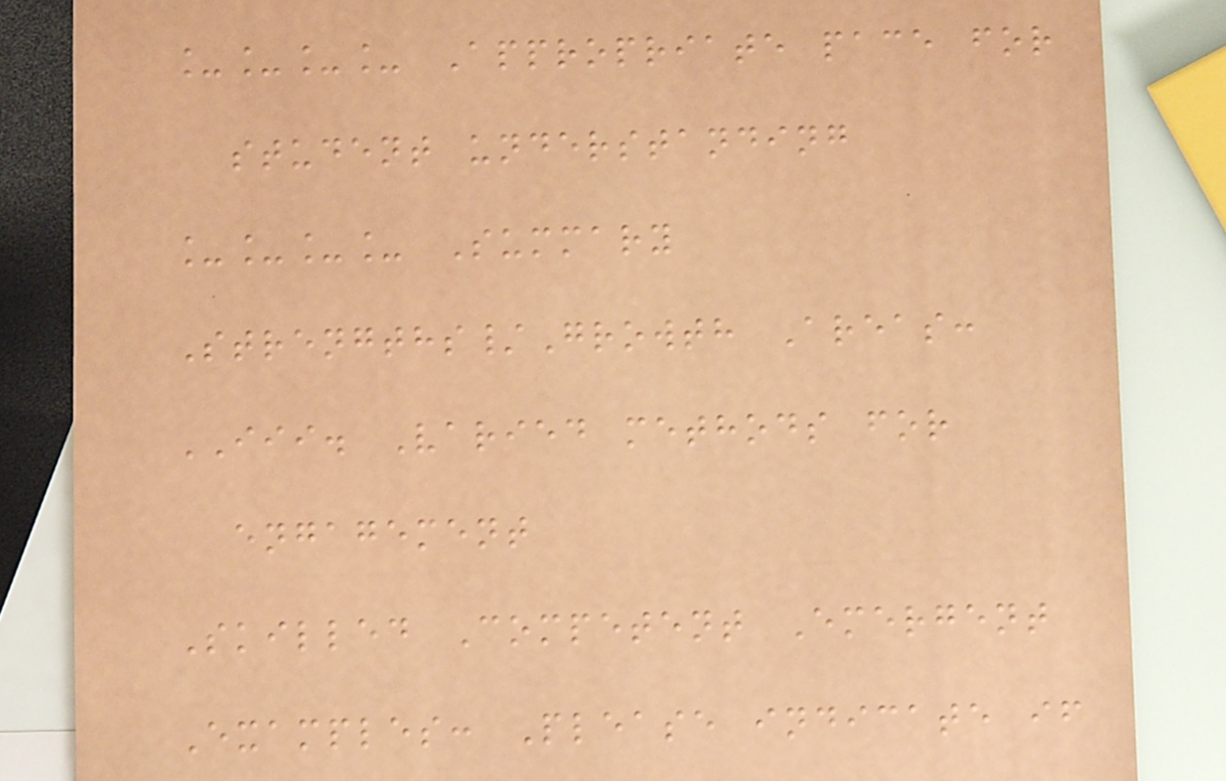____ Appropriate pace for
student understanding
____ Summary
Strengths/Growth Areas:
III. Varied methods for
engagement
Skilled Competent Emergent
Examples: Please indicate if
